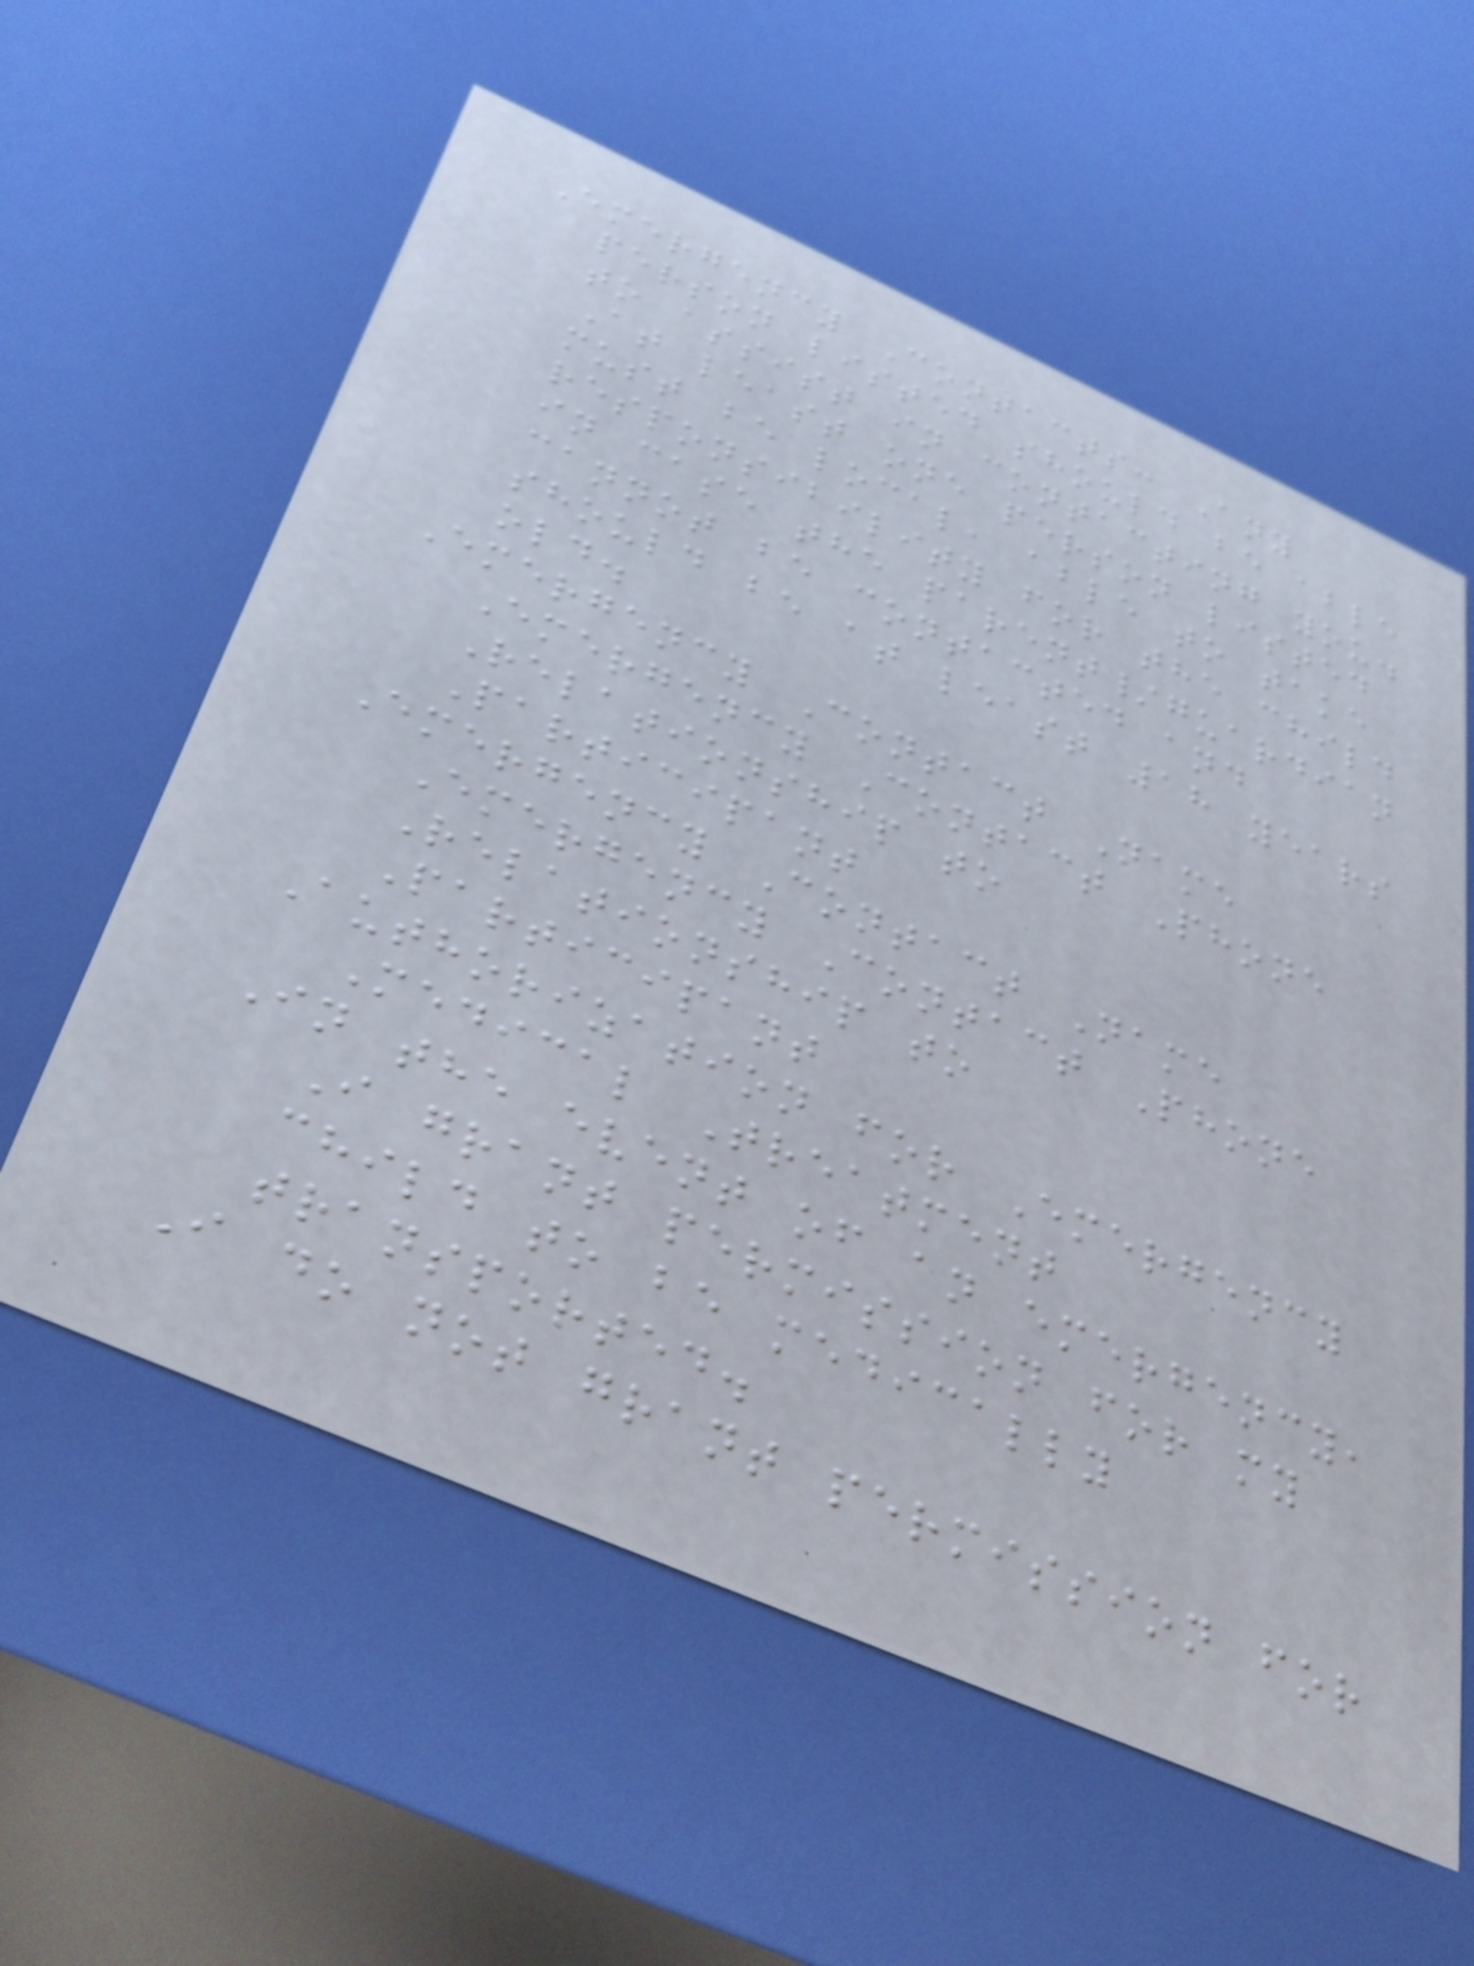Emergency Contacts: Any
person listed should be able
to assist in contacting you.
At least one person listed
must be local, able to take
responsibility for the child
in case the parent/guardian
cannot be contacted and
should be at least 18 years
old.
Emergency Contact Name
Emergency Contact Phone
Relationship to
Participant
Emergency Contact Name
Emergency Contact Phone
Relationship to
Participant
Authorization for Emergency
Medical Treatment
In the event of an emergency,
I grant permission for my
child to be medically
transported.
I do not grant permission for
